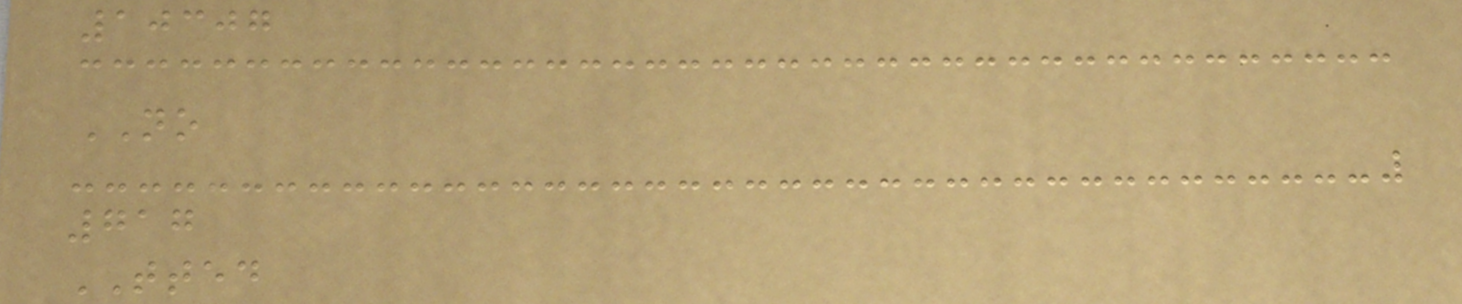10307
NO
717
TTED
